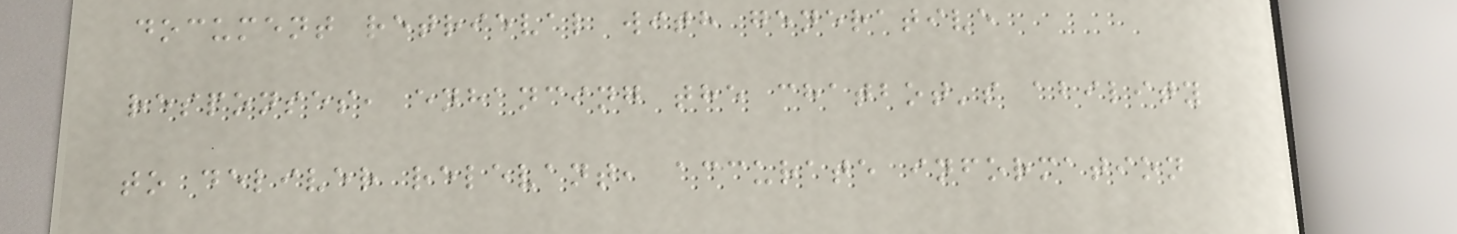document retrieval with generative
responses, enhancing the chatbot's ability
to deliver relevant, accurate information
